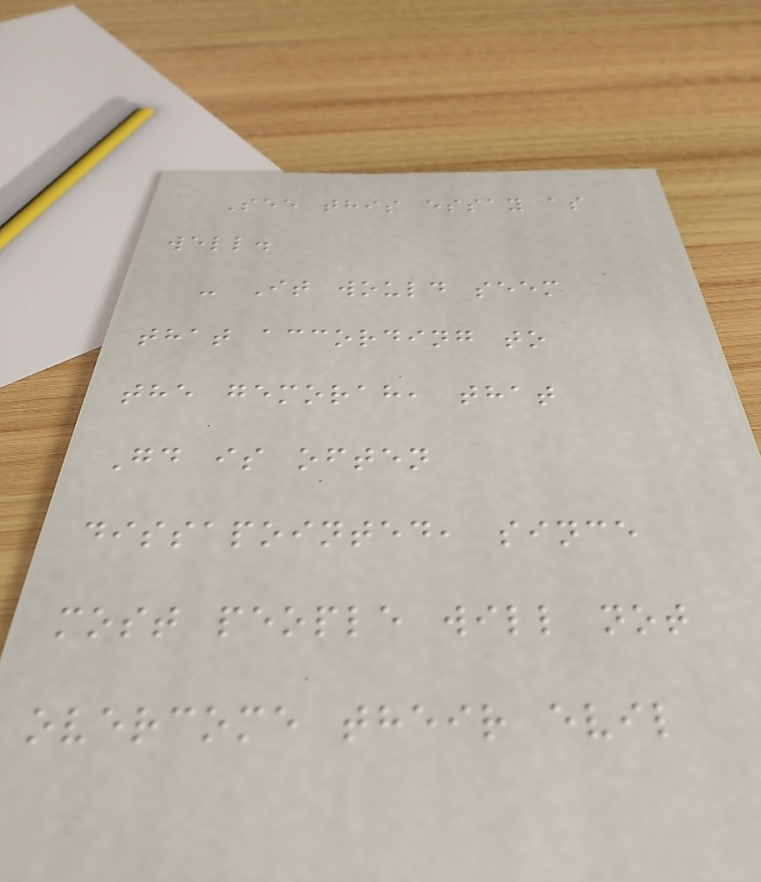See this essay as
well.
- It would seem
that according to
the gemorah, that
Gd is often
dissapointed, since
most people will not
overcome their evil
